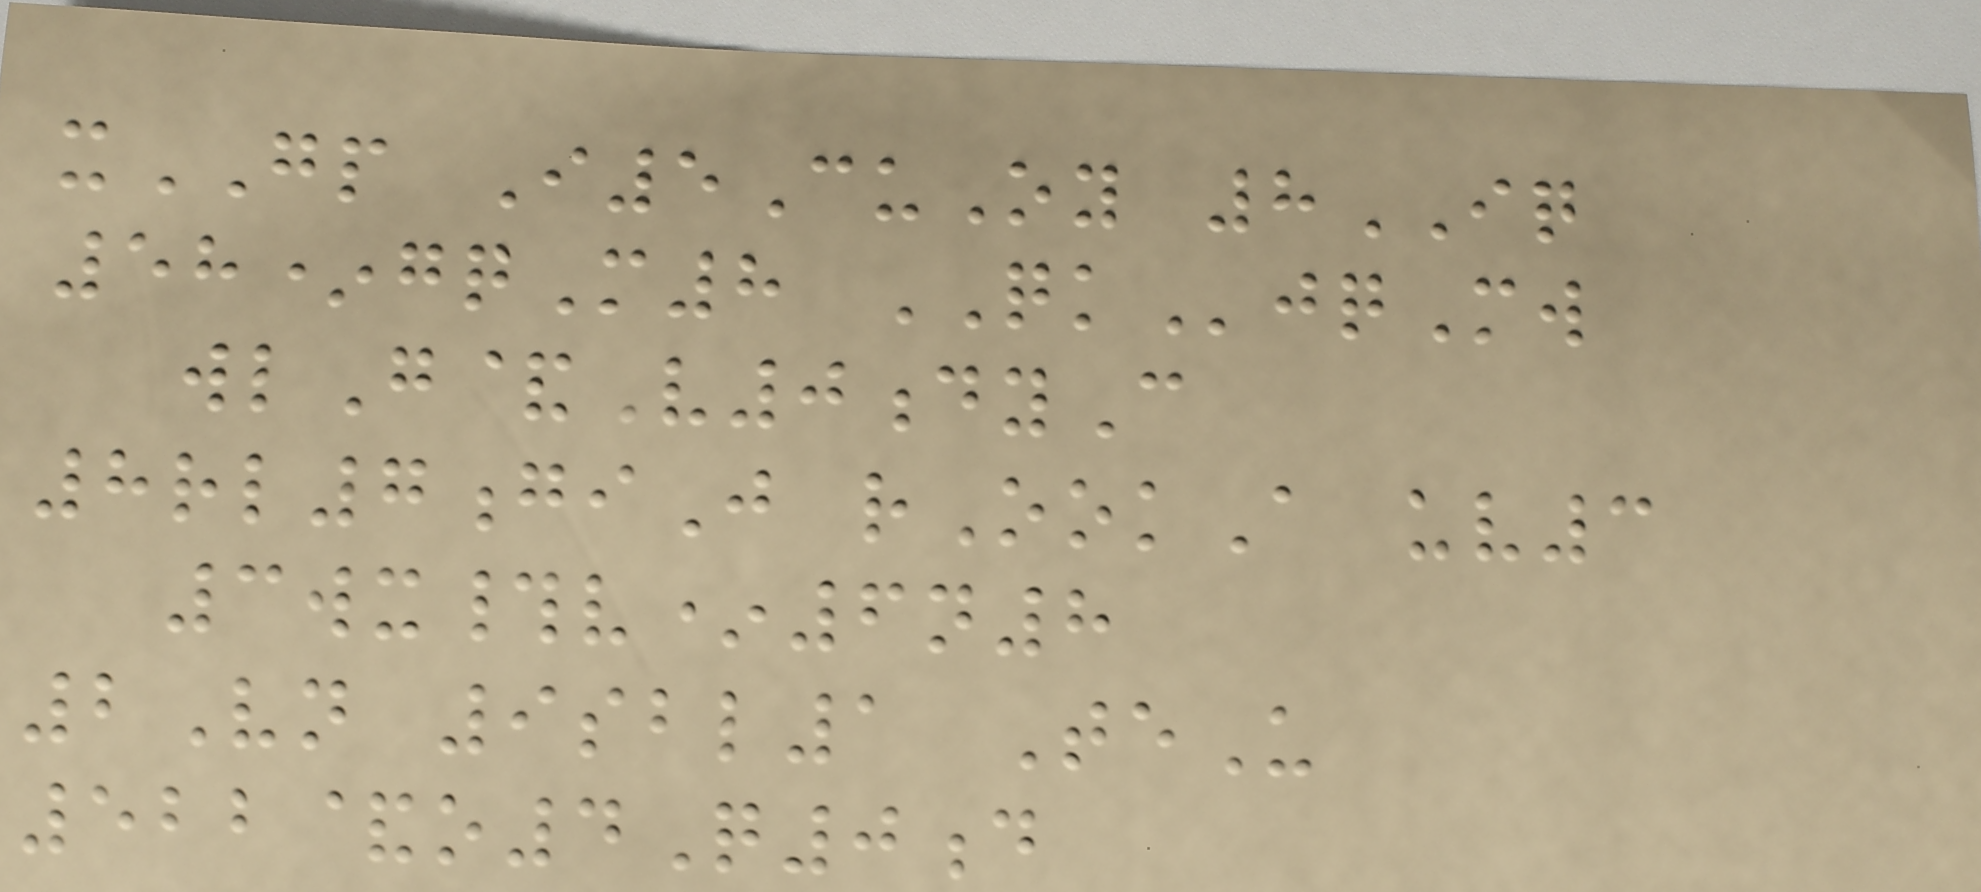xGP I5CuOy 8IQ
58*gqM8 QKjqMw
wlG&V0dyC
8rl7giJ rOokA uv3
3wx#v*6n8
2Vn 9sbl1 TeU
522&o4Q0d
